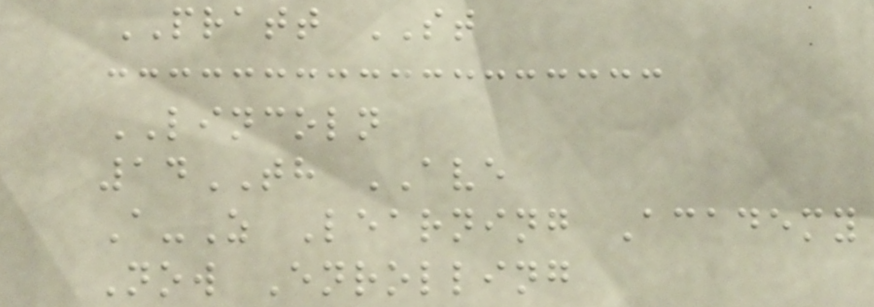PRATT ST
LINCOLN
14TH AVE
A-Z Learning Academy
Now Enrolling
